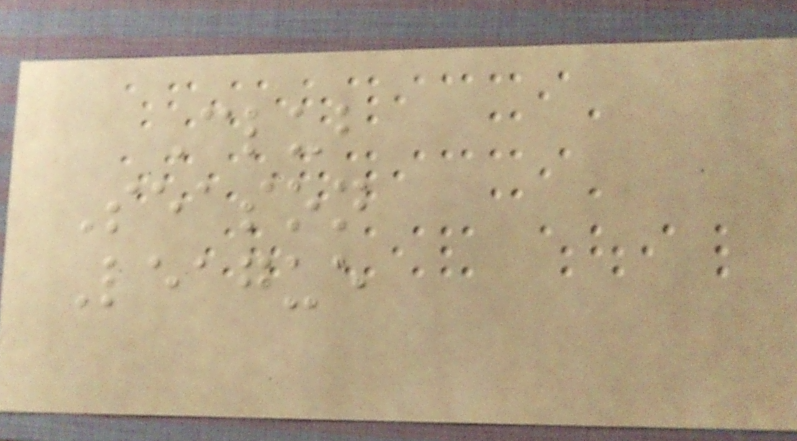Club
Season
League
